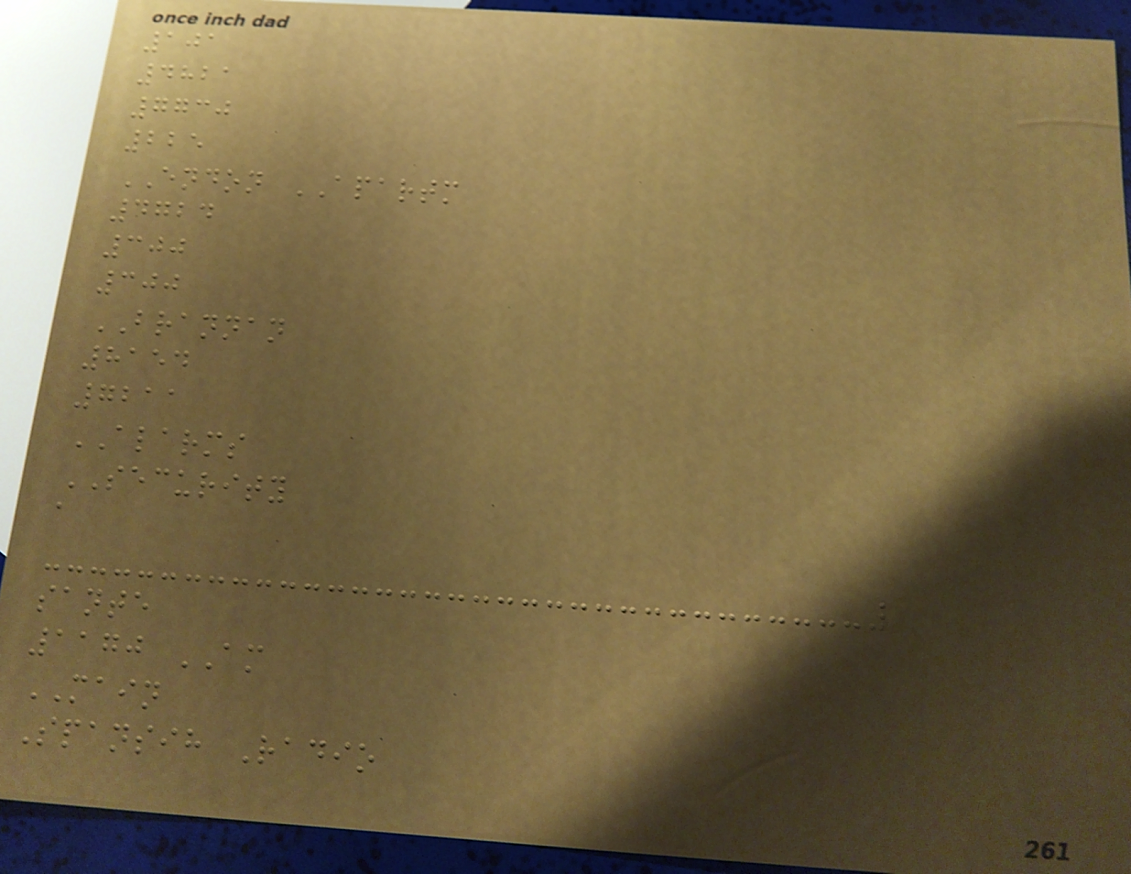101
4821
7730
225
ENDON APARTM
4724
300
300
BRANNAN
8154
7211
ALARMS
SECURITY
a
sante
1170 AM
MAIN
Spansih Radio
